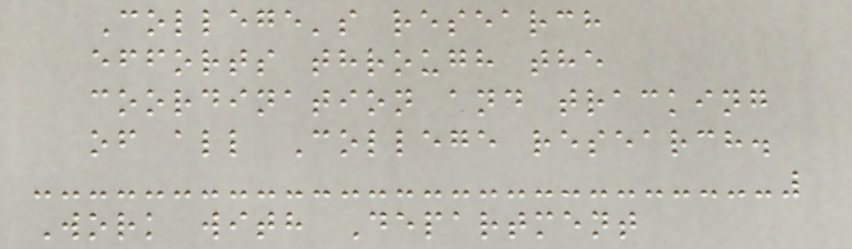College's research
efforts through the
coordination and tracking
of all College research.
Work with Department
